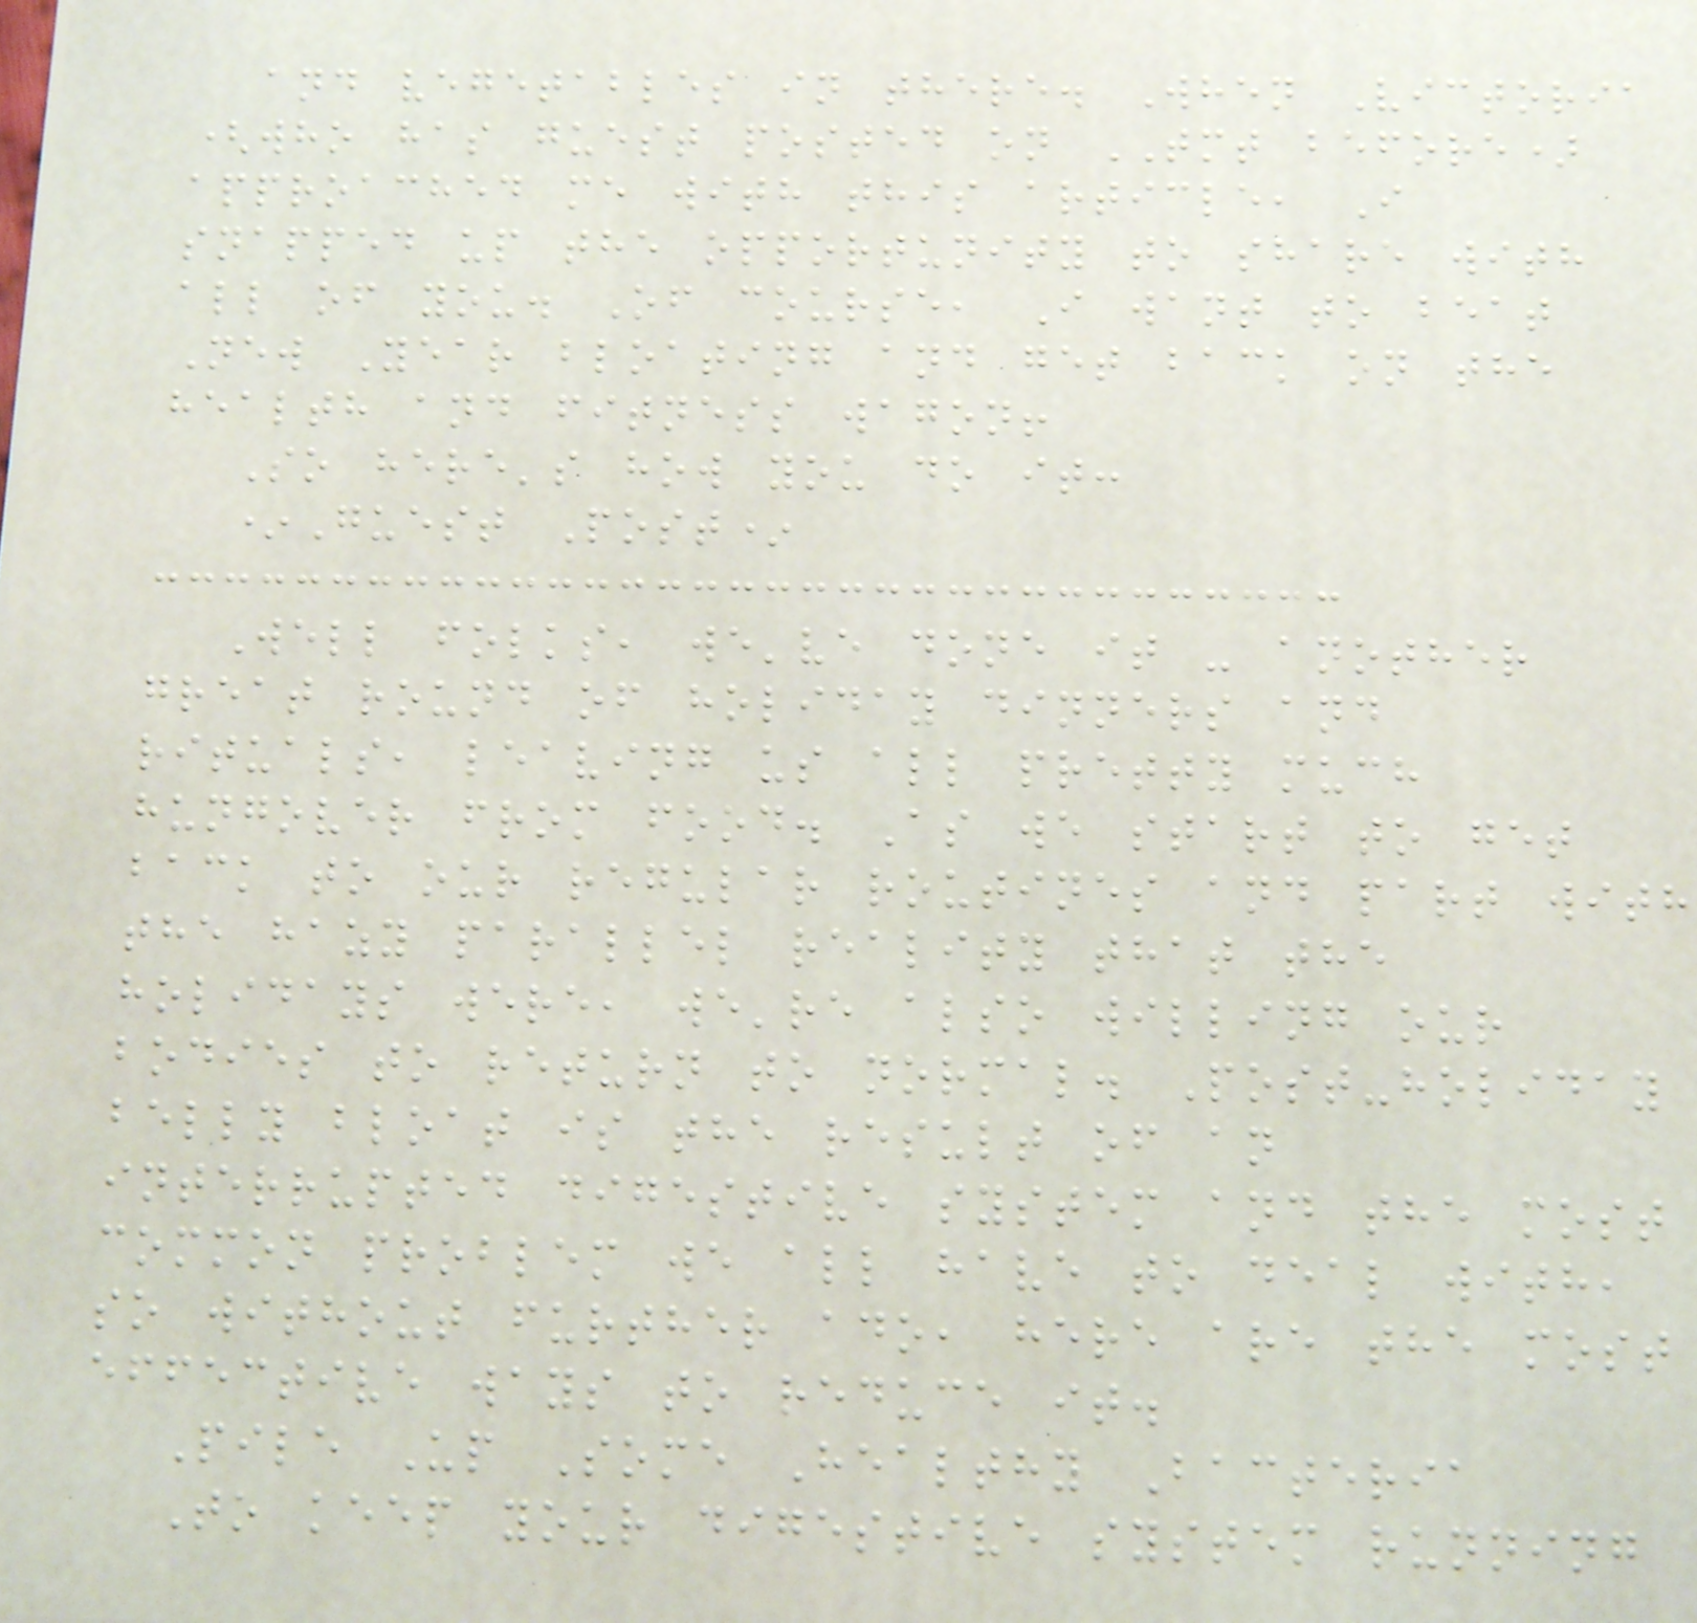and vegetables in there. When Victoria
(who has guest posted on TMT before)
approached me with this article, I
snapped up the opportunity to share with
all of you. Of course, I want to beat
New Year bloating and get back on the
health and fitness wagon!
So here's how you do it:
*Guest Post*
Well folks, we've done it - another
great round of holiday dinners and
rituals, leaving us all pretty much
hungover from food. As we start to get
back to our regular routines and part with
the hazy parallel reality that the
holidays were, we're also willing our
bodies to return to normal. Post-holiday
belly bloat is the result of an
interrupted digestive system and the most
common problem we all have to deal with,
so without further ado, here are the most
effective ways to reduce it.
Pile Up Some Healthy Bacteria
To keep your digestive system running
